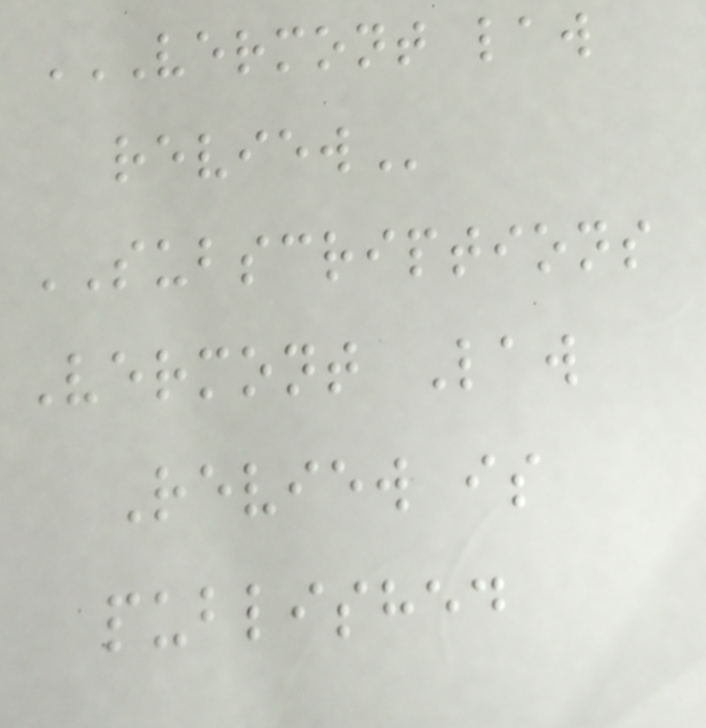VERMONT LAW
REVIEW
SUBSCRIPTIONS
Vermont Law
Review is
published
